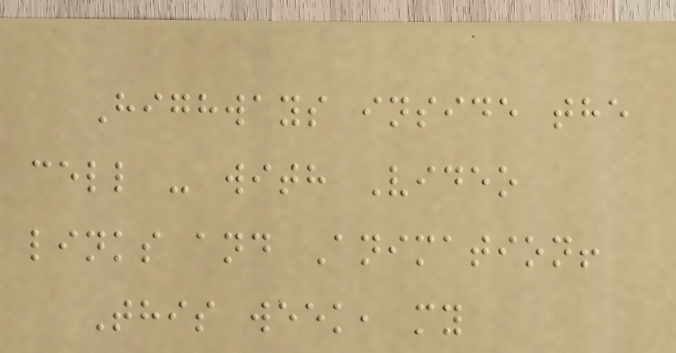Highways inside the
cell - with Video
links and Animation!
This week, my
